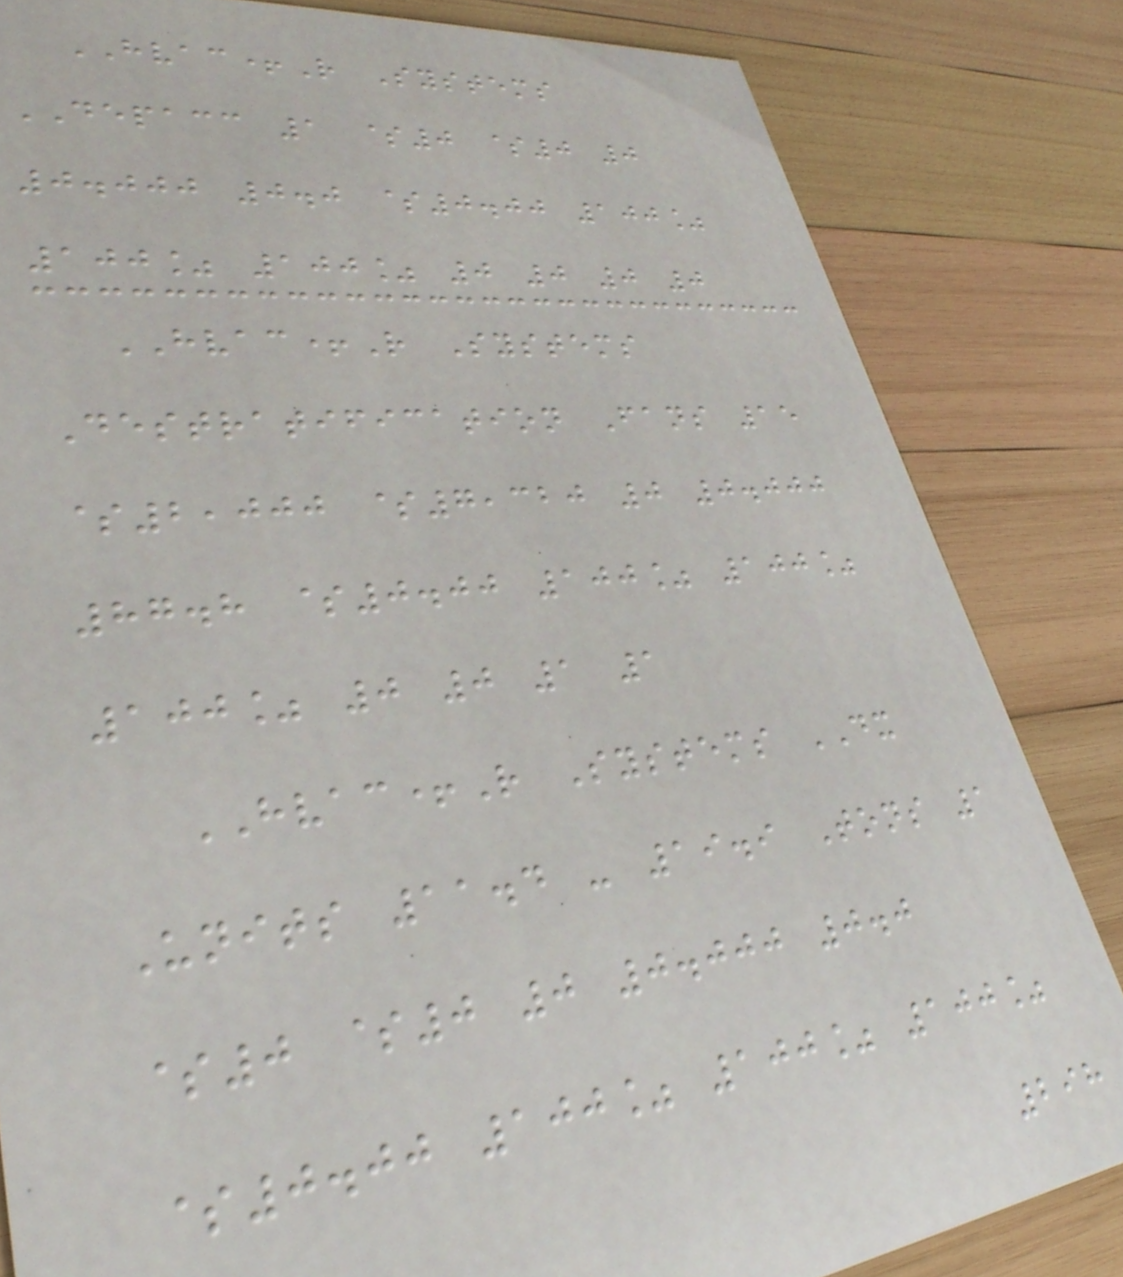HVAC+R Systems
DEPACC 1 $0 $0 0
0.000 0.0 $0.00 100%
100% 100% 0 0 0 0
HVAC+R Systems
Destratification Fans 15
$2,000 $7,320 0 0.000
87.8 $0.00 100% 100%
100% 0 0 1 1
HVAC+R Systems DX
Units 11.4 - 19.9 Tons 1
$0 $0 0 0.000 0.0
$0.00 100% 100% 100%
298
